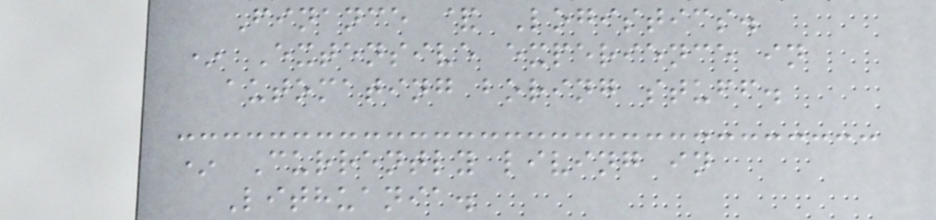Finance & Logistics.
* Extensive experience in
automating boring stuff.
* Currently living in
Lithuania.
